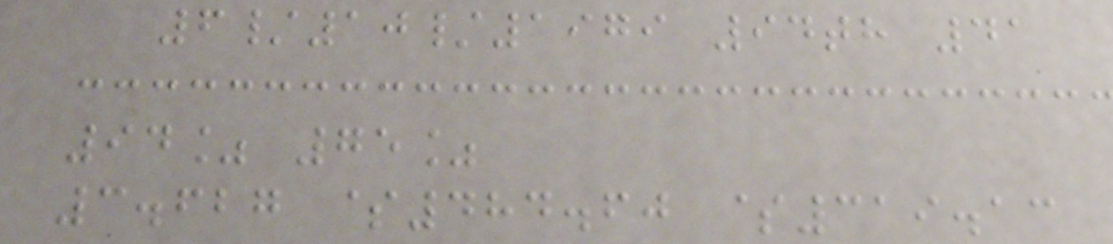6/10/1979 94th 41
94% 75%
3.627 $484.60 $319.13
